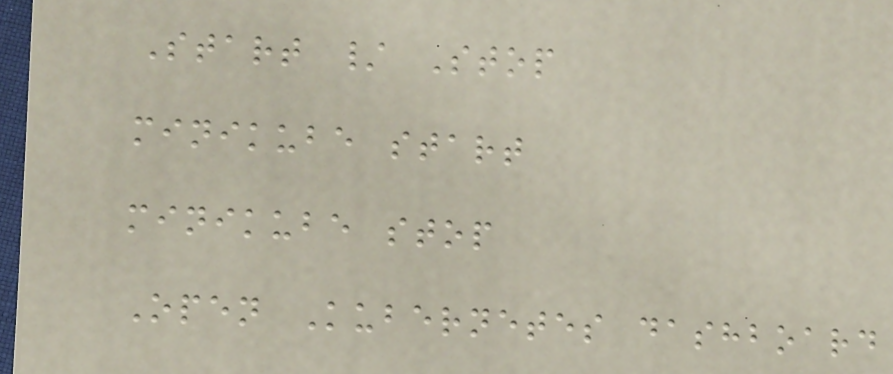Start / Stop
minikube start
minikube stop
Open Kubernetes dashboard
